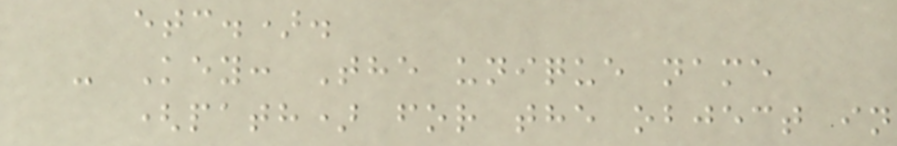etc.).
- Key: The unique name
(path) for the object in
